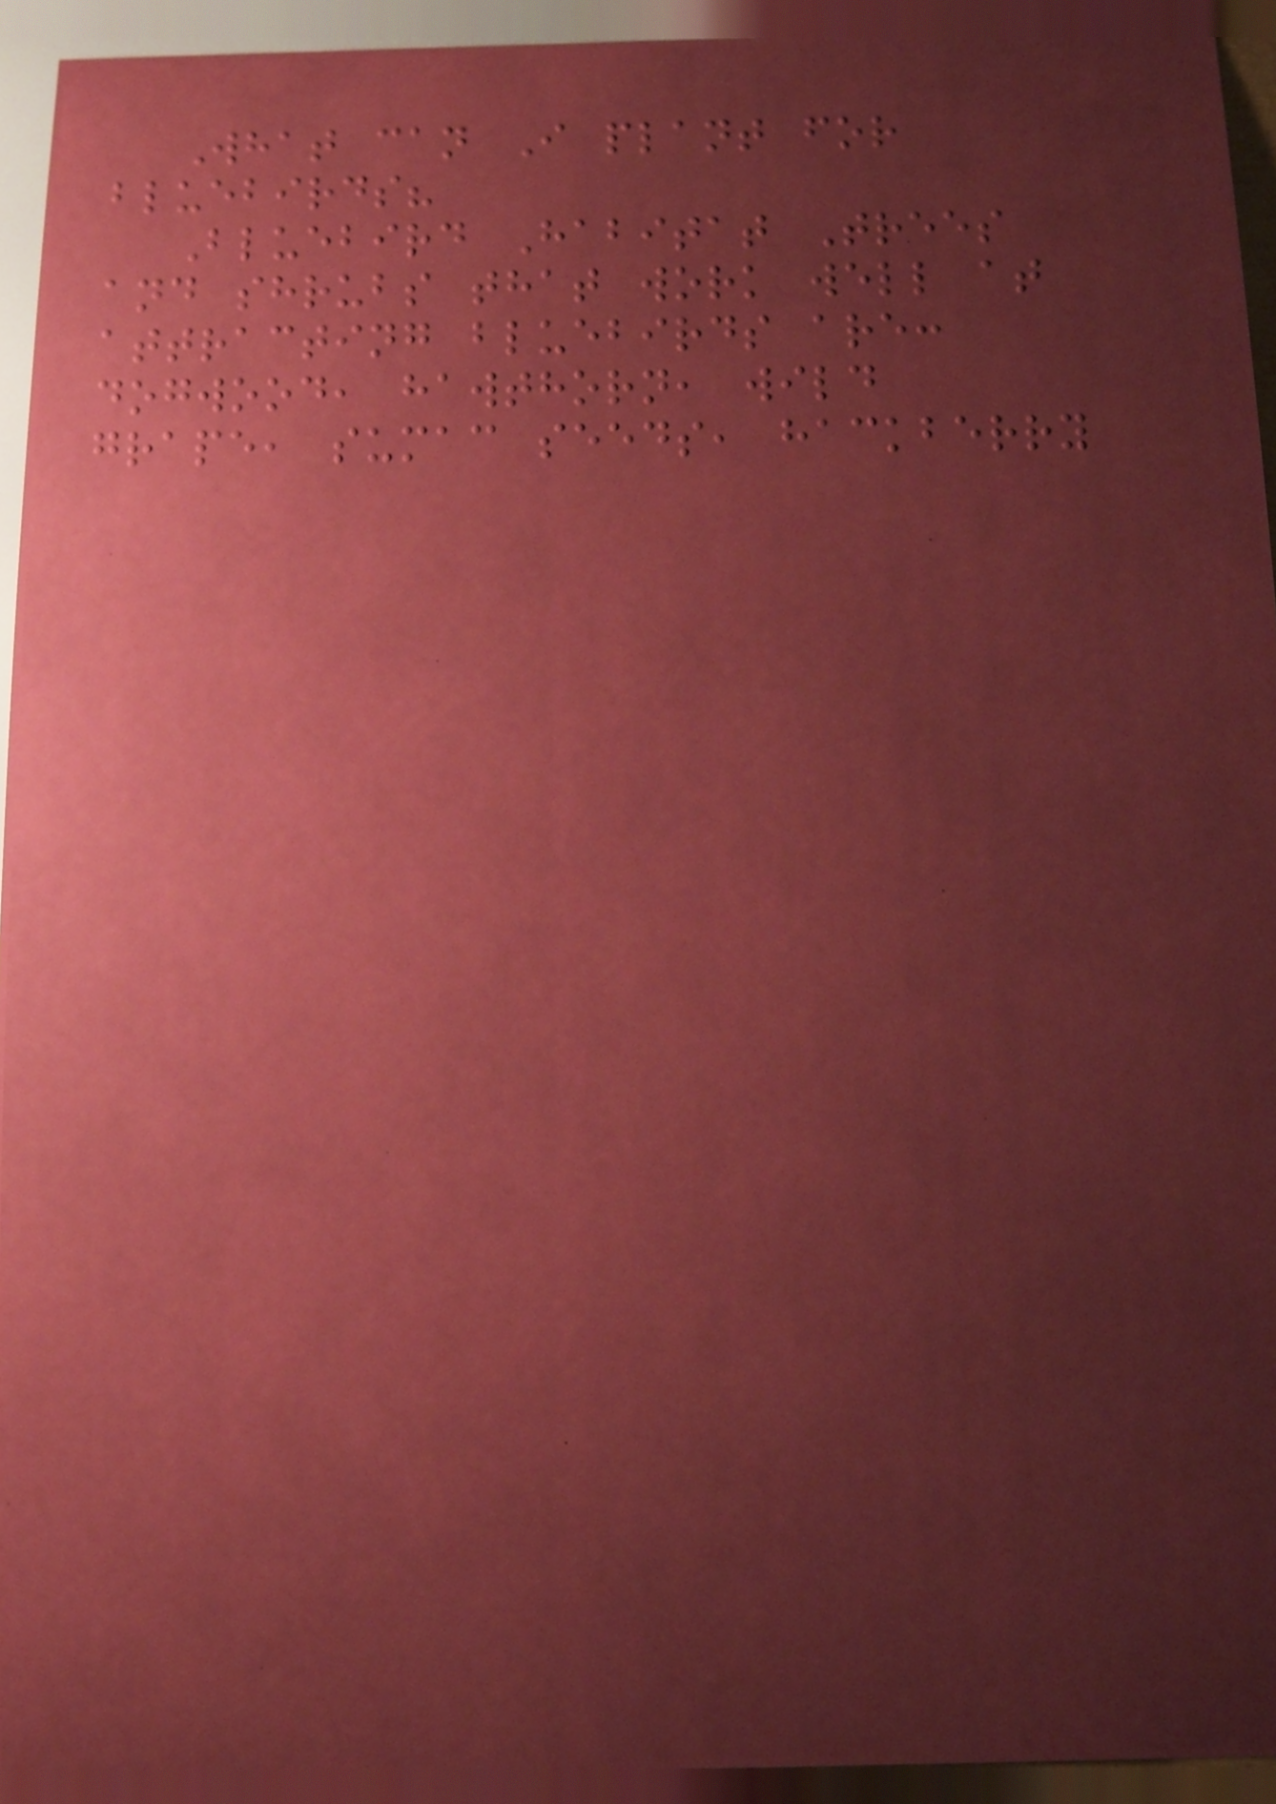What can I plant for
bluebirds?
Bluebird Habitat Trees
and shrubs that work well at
attracting bluebirds are:
dogwood, hawthorn, wild
grape, sumac seeds, hackberry
